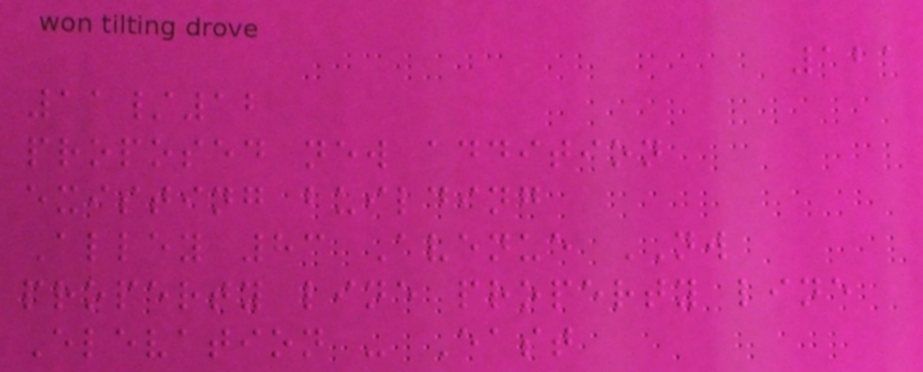121
11/12
proposed new addition
existing building
Alley 83 Avenue NW
property line property line
Elevation - East
